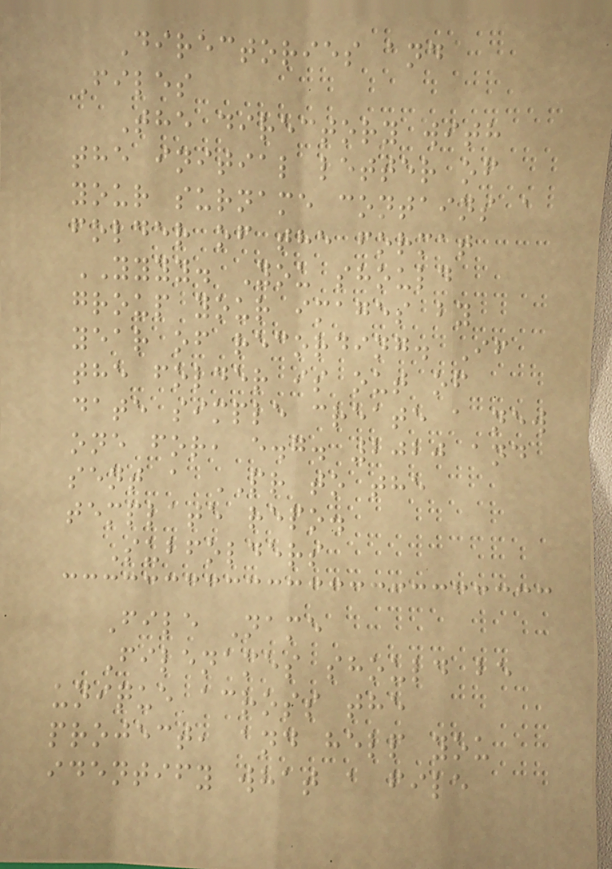Directories and
Files
The directory with
the initial letter of
your surname contains a
folder of the format
YYYY. You should
group your images by
year of recording. If
the folder is out of
date simple create a new
one for, e.g. 2020 and
sent a PR to the
template repo.
Subfolders
File Name
Filenames should be
unique across the
project, and help you
identify what a file
